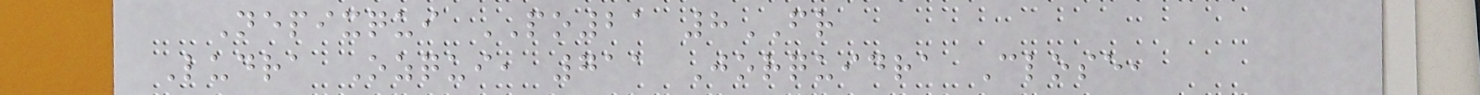Nepixqui PO21 8FR
Ludra Ozqui, 711 Jorquidra Close,
